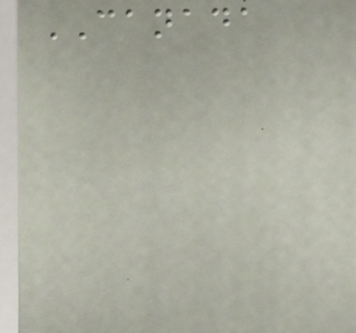CANADA
